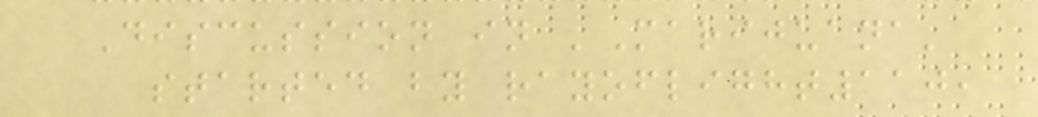Discussion in 'Marijuana'
started by rayoflight110,
